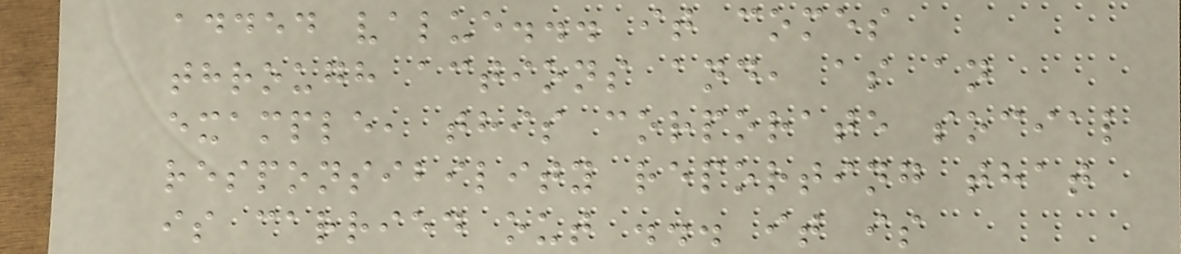added value... it comes
through actions and, as an
example, this corporate social
responsibility reporting that
is carried out ... it is
